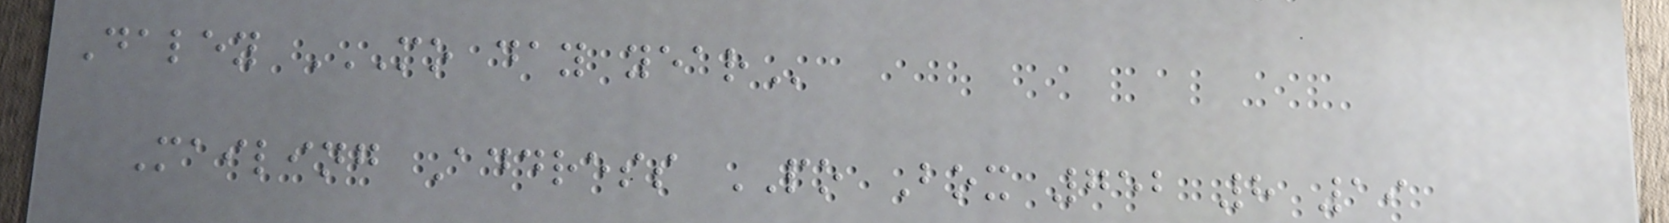Daley MO DAY YEAR
Mailing Address PO Box 752 8 19
